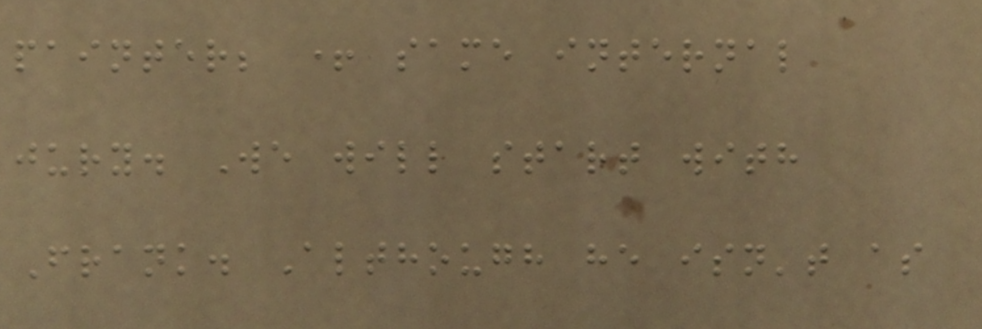painter; + same internal
jury. We will start with
Frank. Although he isn't as
